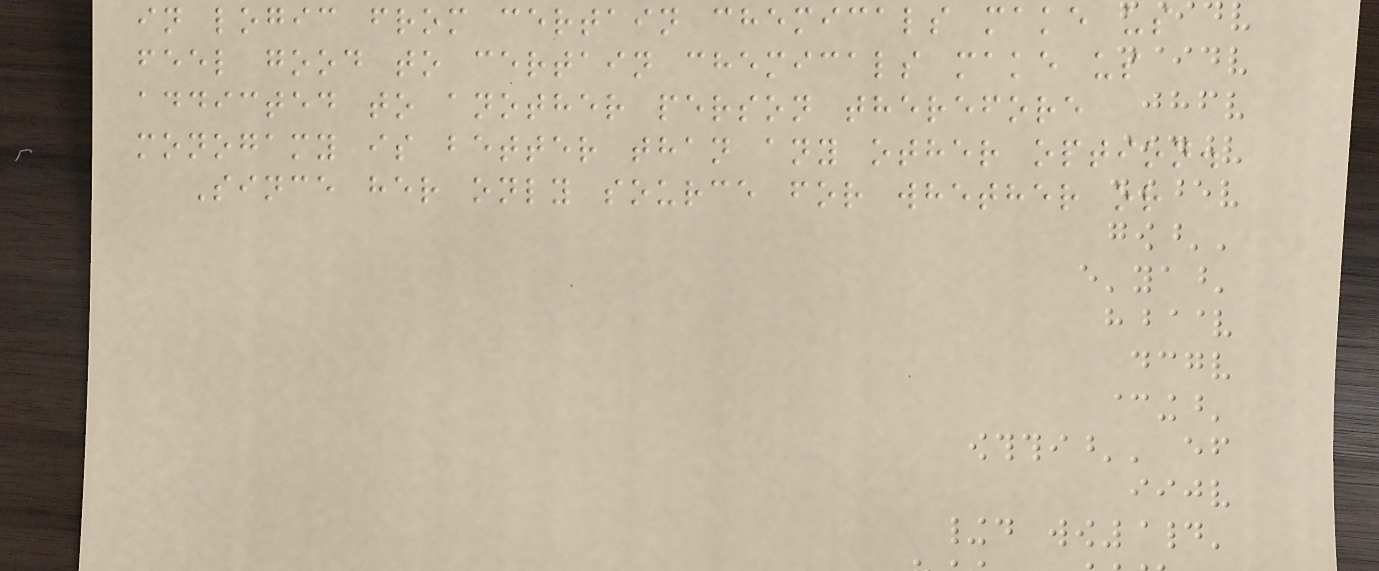in logic from certain chemicals make us
feel good to certain chemicals make us
addicted to another person therefore
monogamy is better than any other option.
Since her only source for whether or
